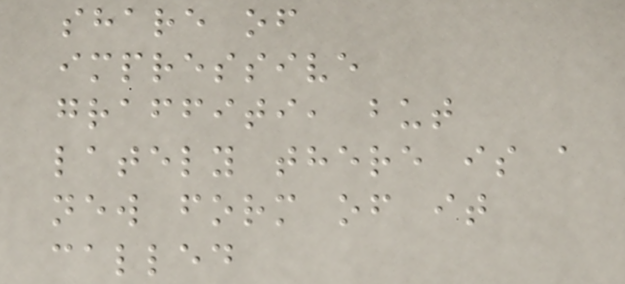share of
impressive
graffiti, but
lately there is a
new form of it
called
